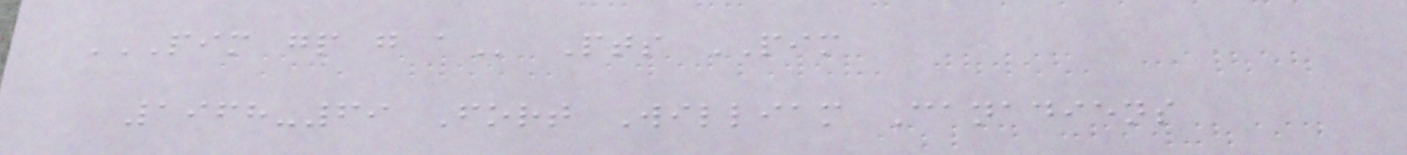PIM GP G A Pts PIM
1968-69 Fort William Canadiens
